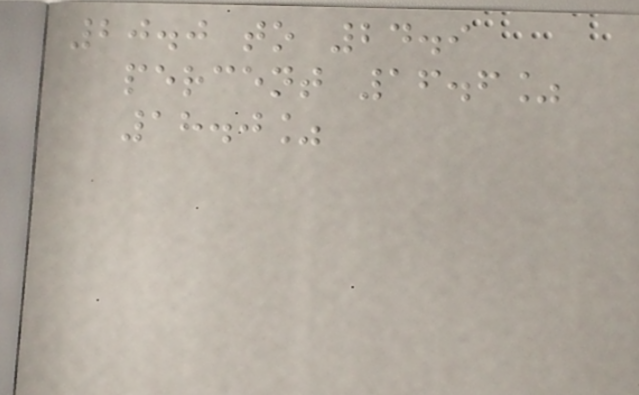20.0 to 24.9
percent 16.6%
18.0%
